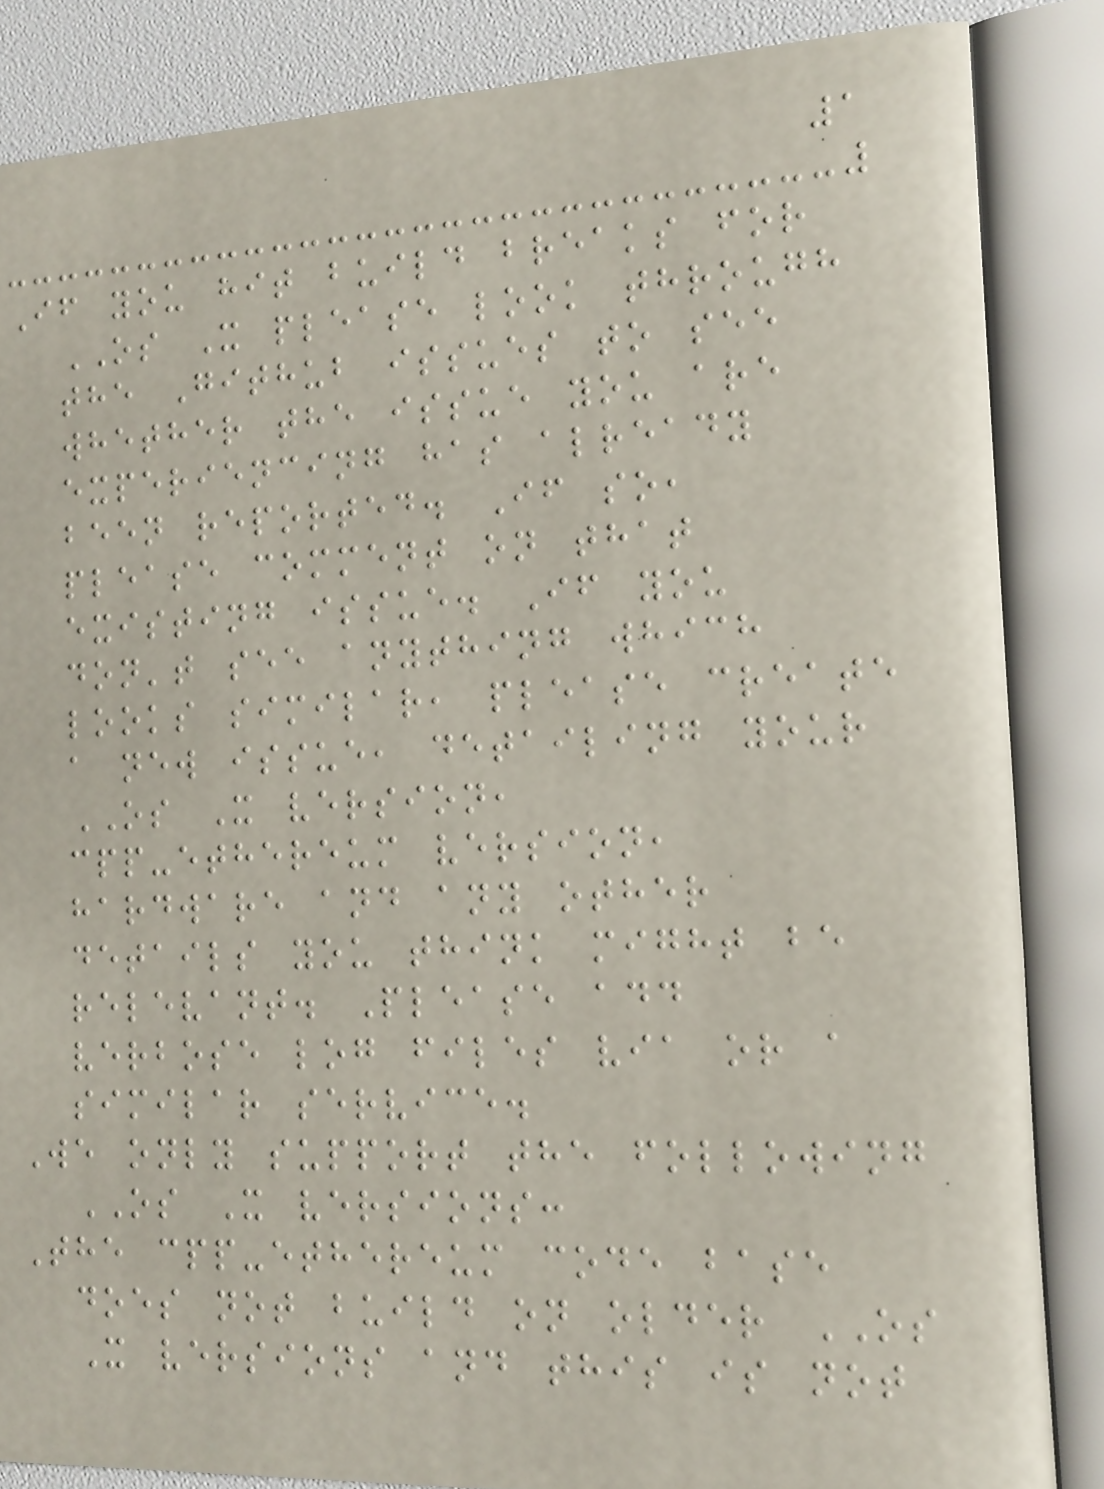1
If you hit build breaks for
OS X please look through
the Github issues to see
whether the issue you are
experiencing has already
been reported. If so,
please comment on that
existing issue. If you
don't see anything which
looks similar, please create
a new issue, detailing your
OS X version,
cpp-ethereum version,
hardware and any other
details you think might be
relevant. Please add
verbose log files via or a
similar service.
We only support the following
OS X versions:
The cpp-ethereum code base
does not build on older OS
X versions and this is not
